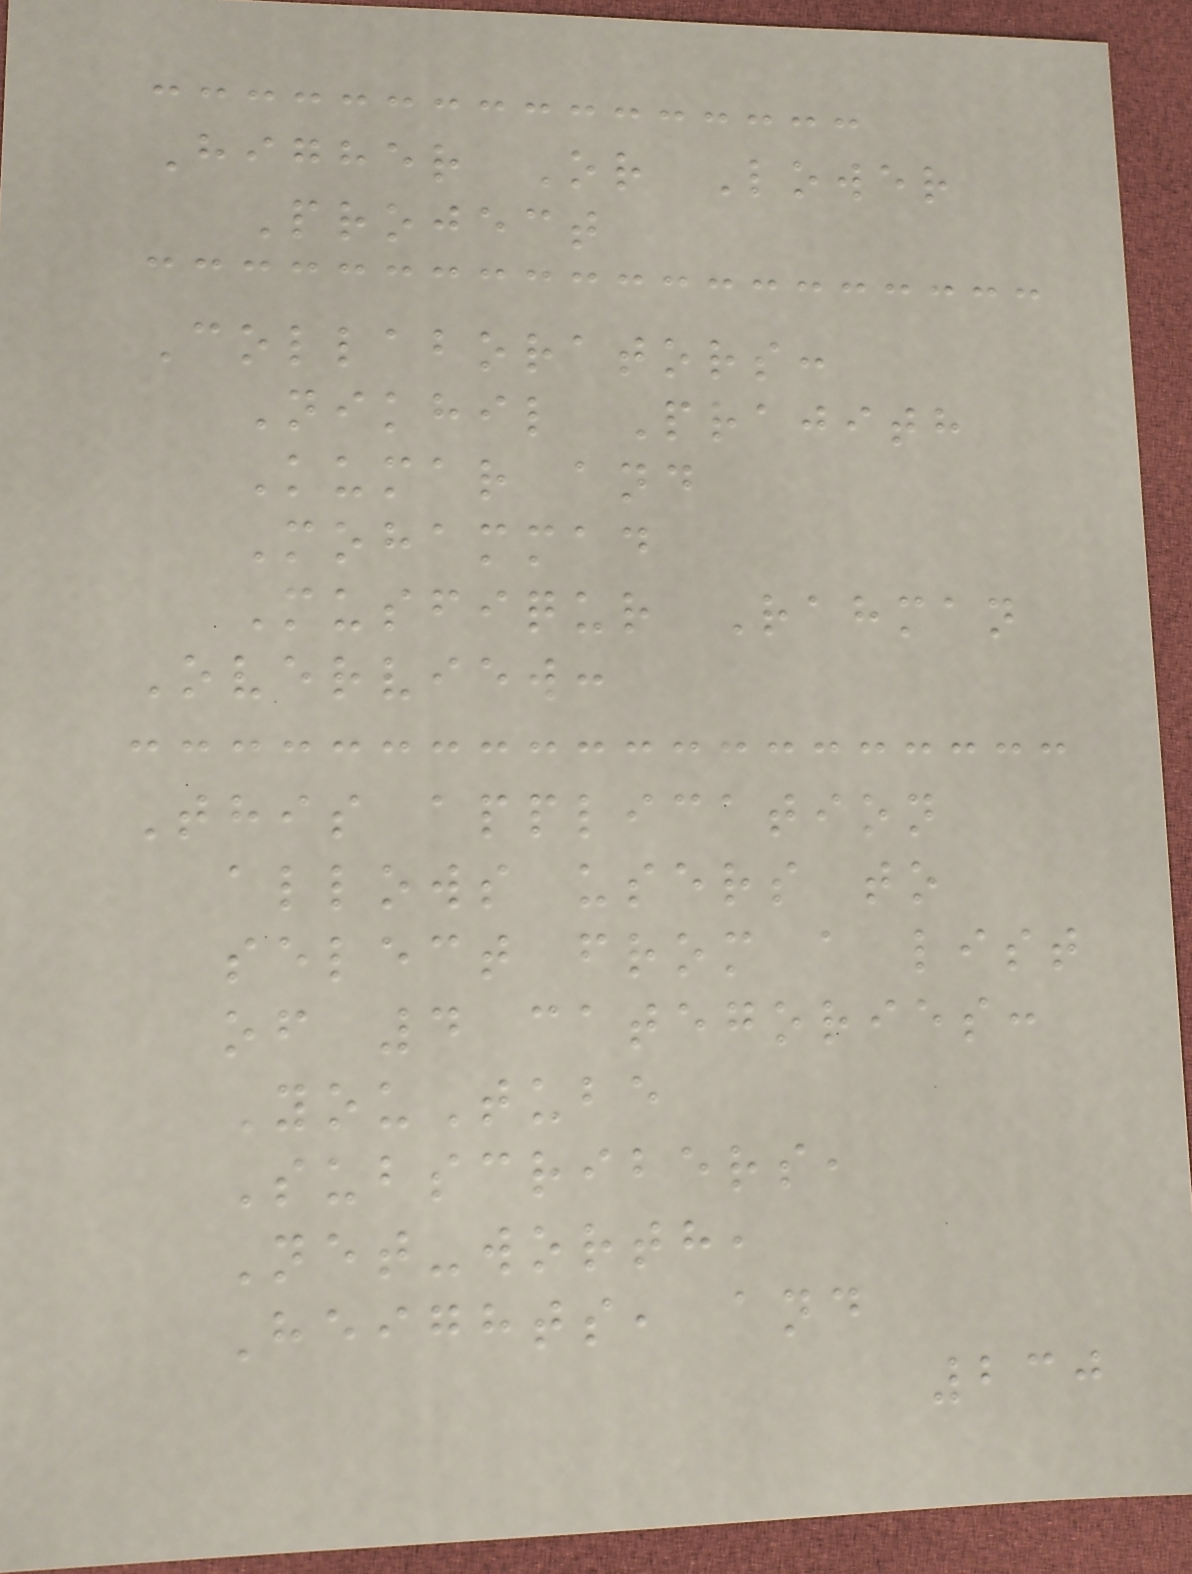Higher Or Lower
Project
Collaborators:
Nikhil Prajith
Kumar and
Mohammad
Musfiqur Rahman
Overview:
This application
allows users to
select from a list
of 4 categories:
YouTube
Subscribers,
Net-worth,
Heights, and
230
